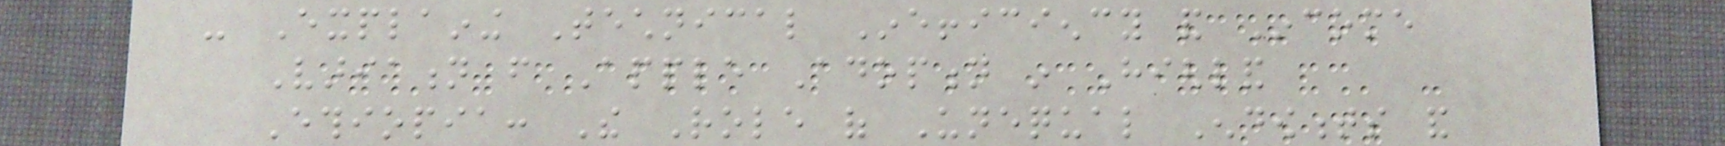- Explaining Technical Inefficiency and Income
Variation from Apple Adoption in Highland
Ethiopia: The Role of Unequal Endowments and
